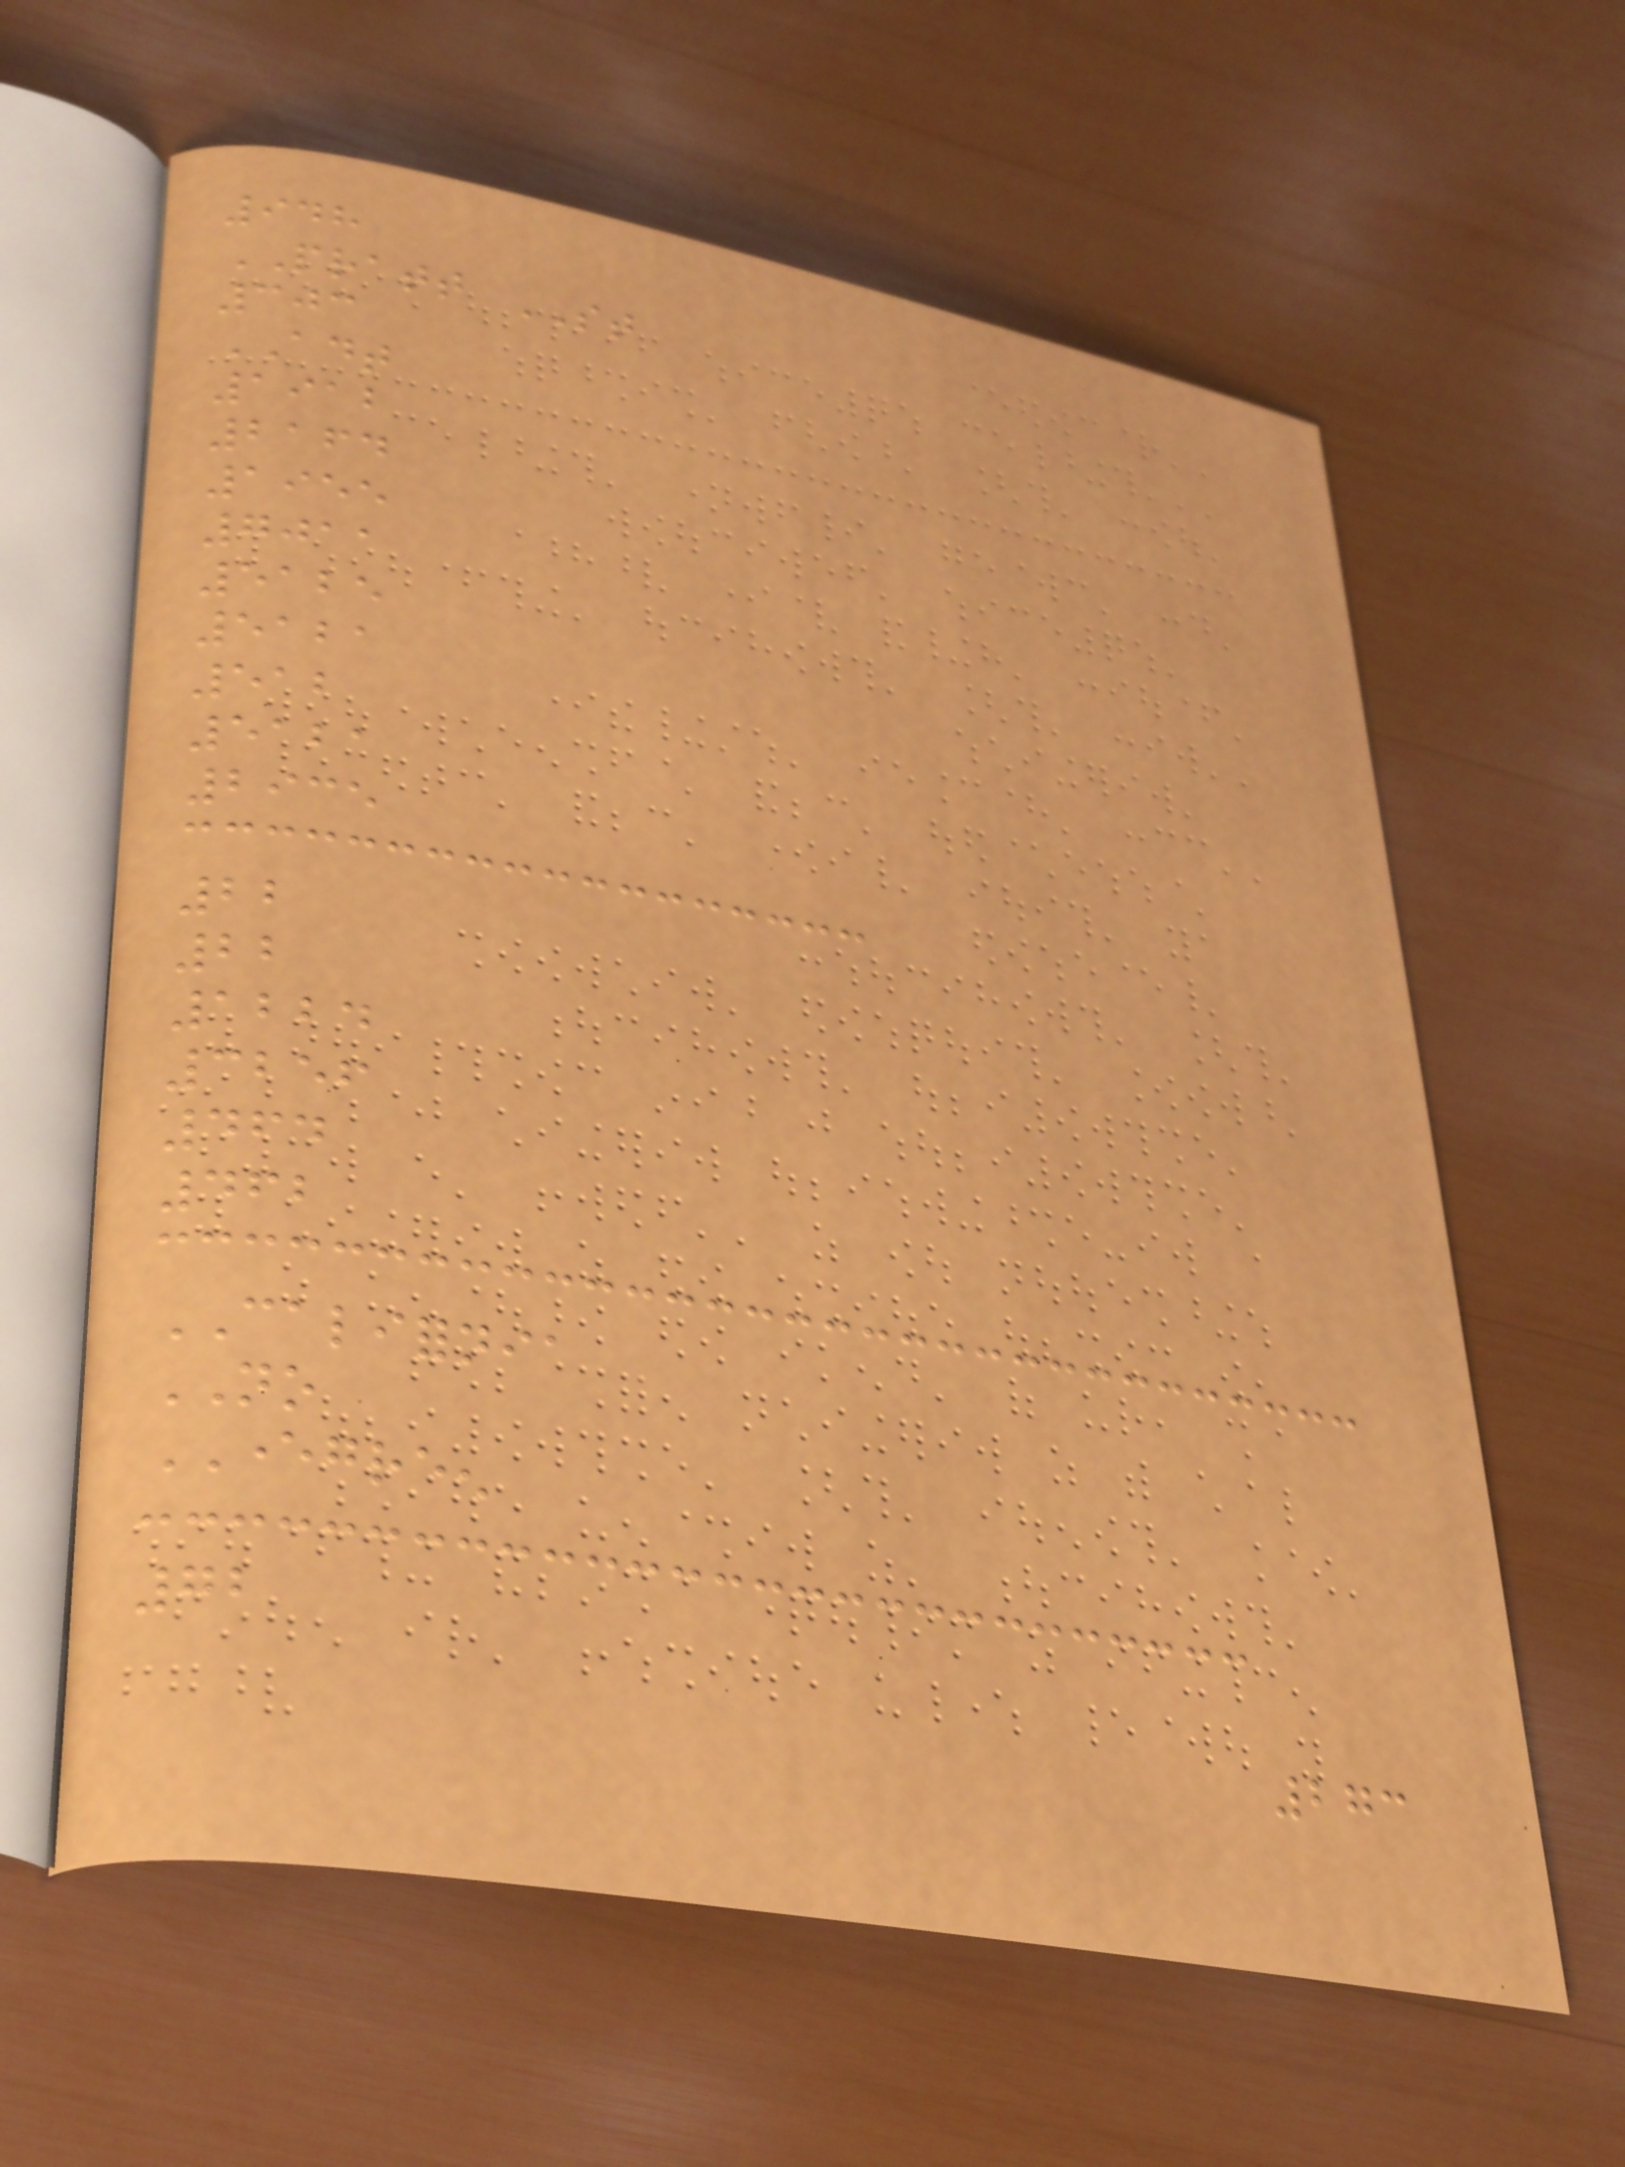948
PRATT ST
303
ADT
1912
2164
1955
7011
5125
5121
512
5121
2935
22
22
1224
3256
464
462
CALIFORNIA
NO
EVERGREEN
72
273
